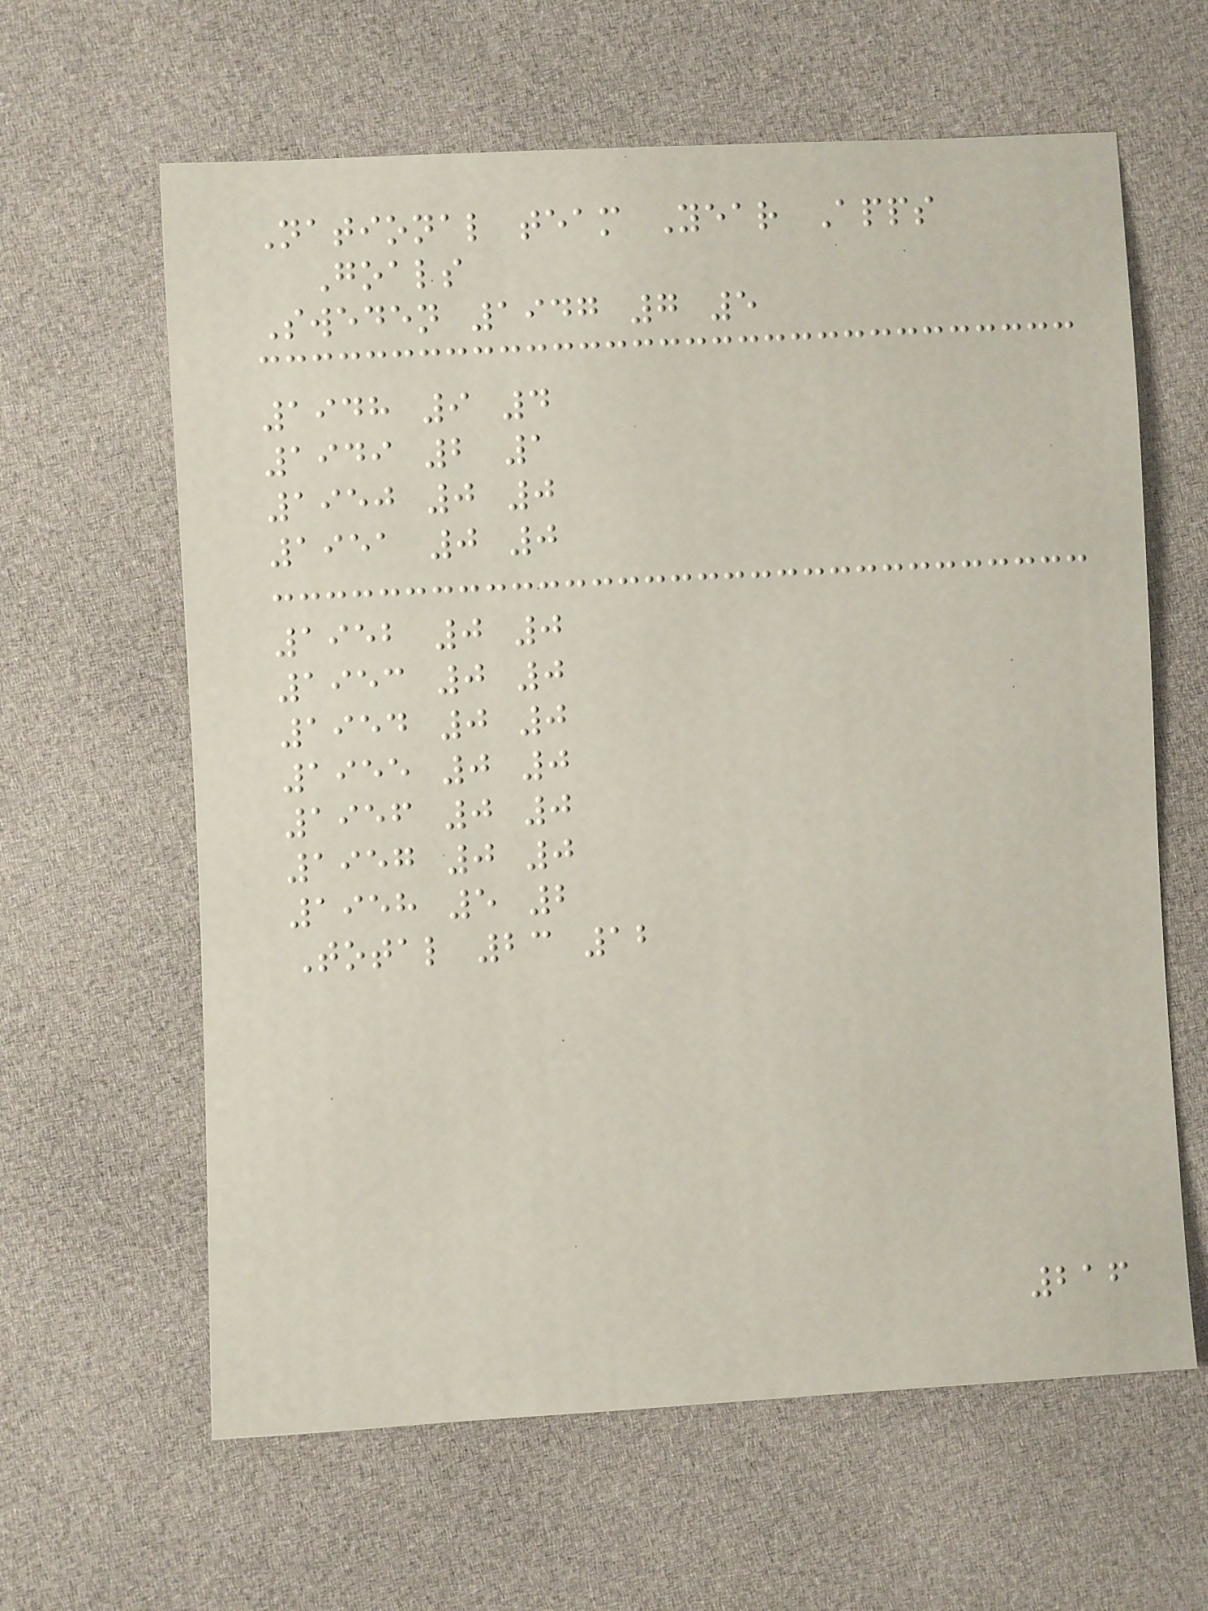National team Year Apps
Goals
Sweden 1947 7 5
1948 9 4
1949 2 1
1950 0 0
1951 0 0
1952 0 0
1953 0 0
1954 0 0
1955 0 0
1956 0 0
1957 0 0
1958 5 2
Total 23 12
216
